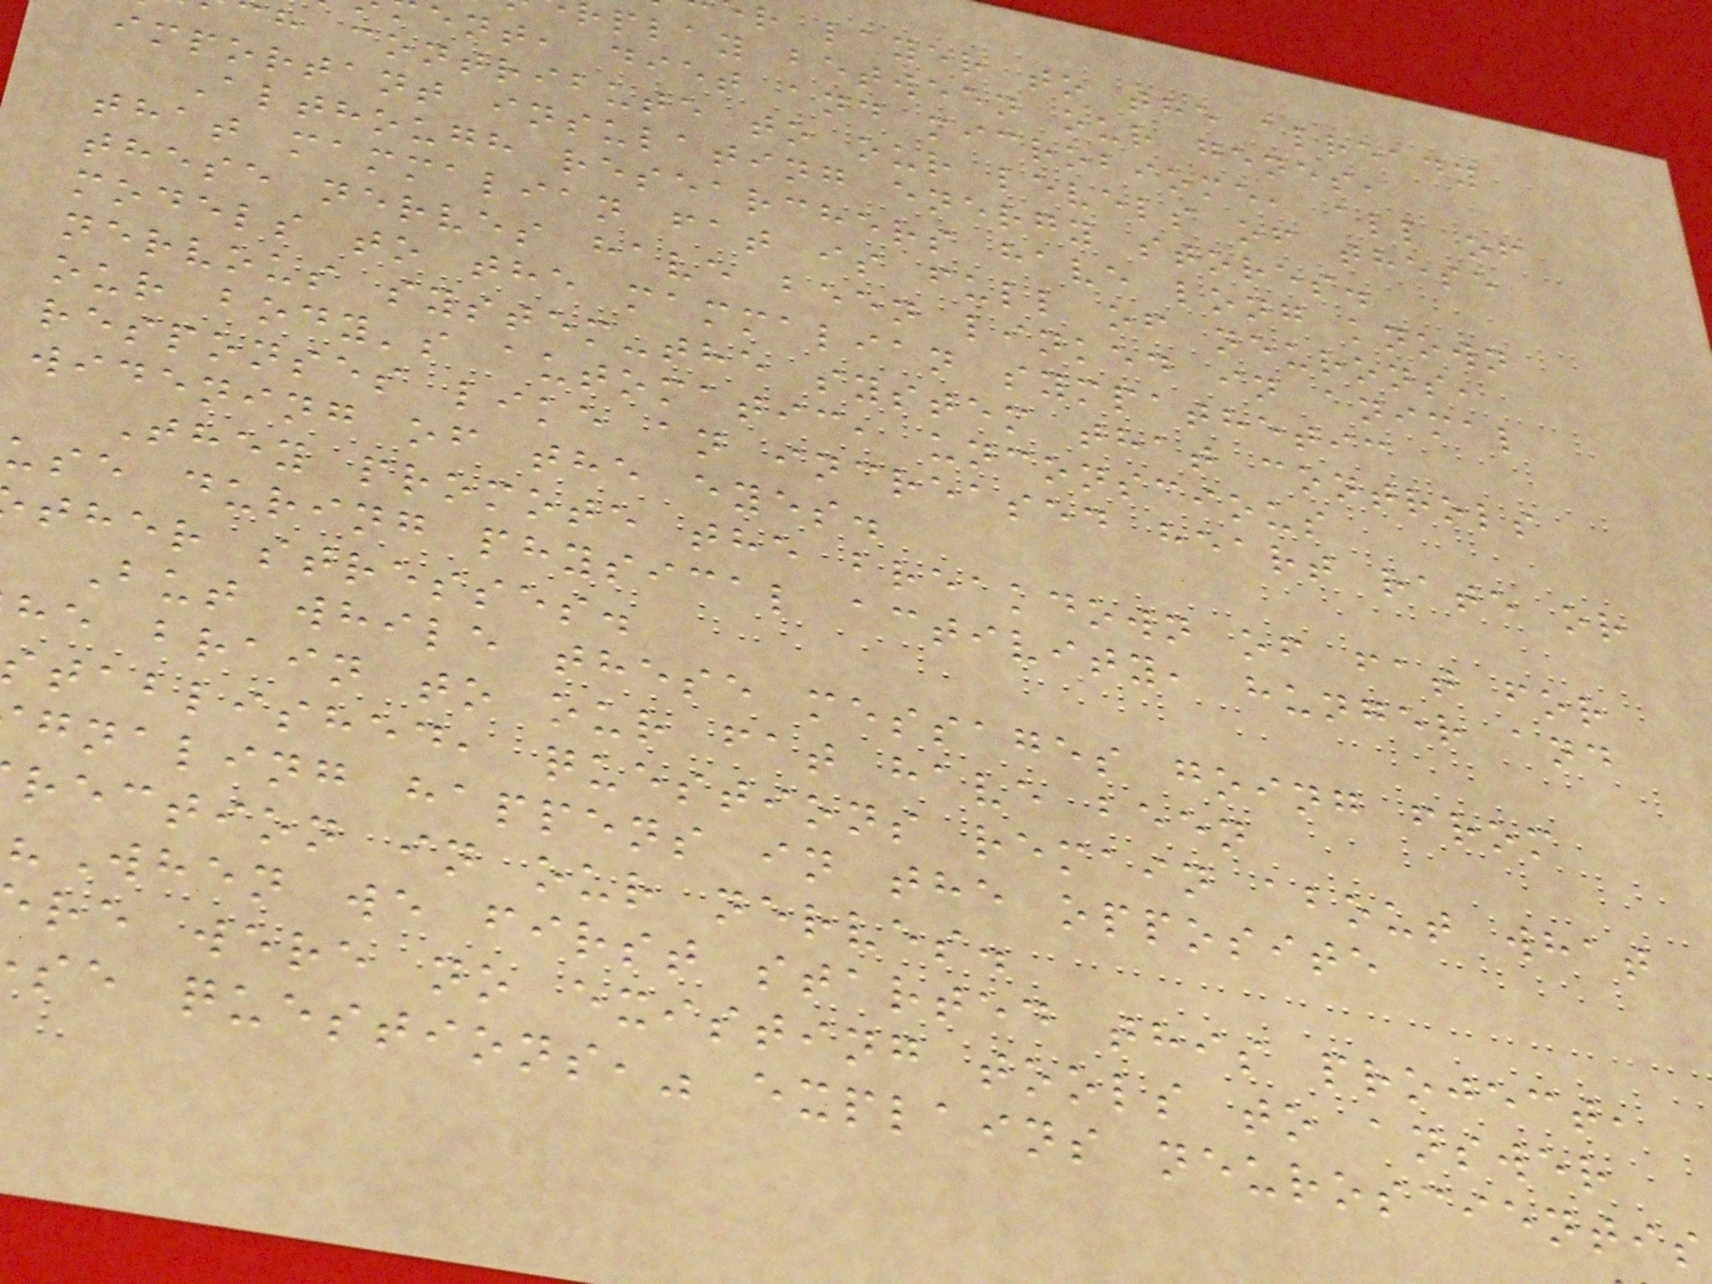r layer to the already
play between our genes,
ent, diet and microbiome, all of
h contribute to our levels of these
important insulating energy stores.
Although researchers have long known
that mammalian fat is full of neurons,
these nerves have been linked in animal
models to the mammalian sympathetic
nervous system-the system that controls
our body's automatic, unconscious
responses like an increased heart rate or
widening of the eyes.
They promote the breakdown of fat for
use during physical activity, hunger and
ther stresses.
But while these messages going from
he brain to our fat have been
tablished, questions remain about what
gnaling happens in the opposite
rection in our nerves.
"When we first started this project,
re were no existing tools to answer
se questions," explains neuroscientis
